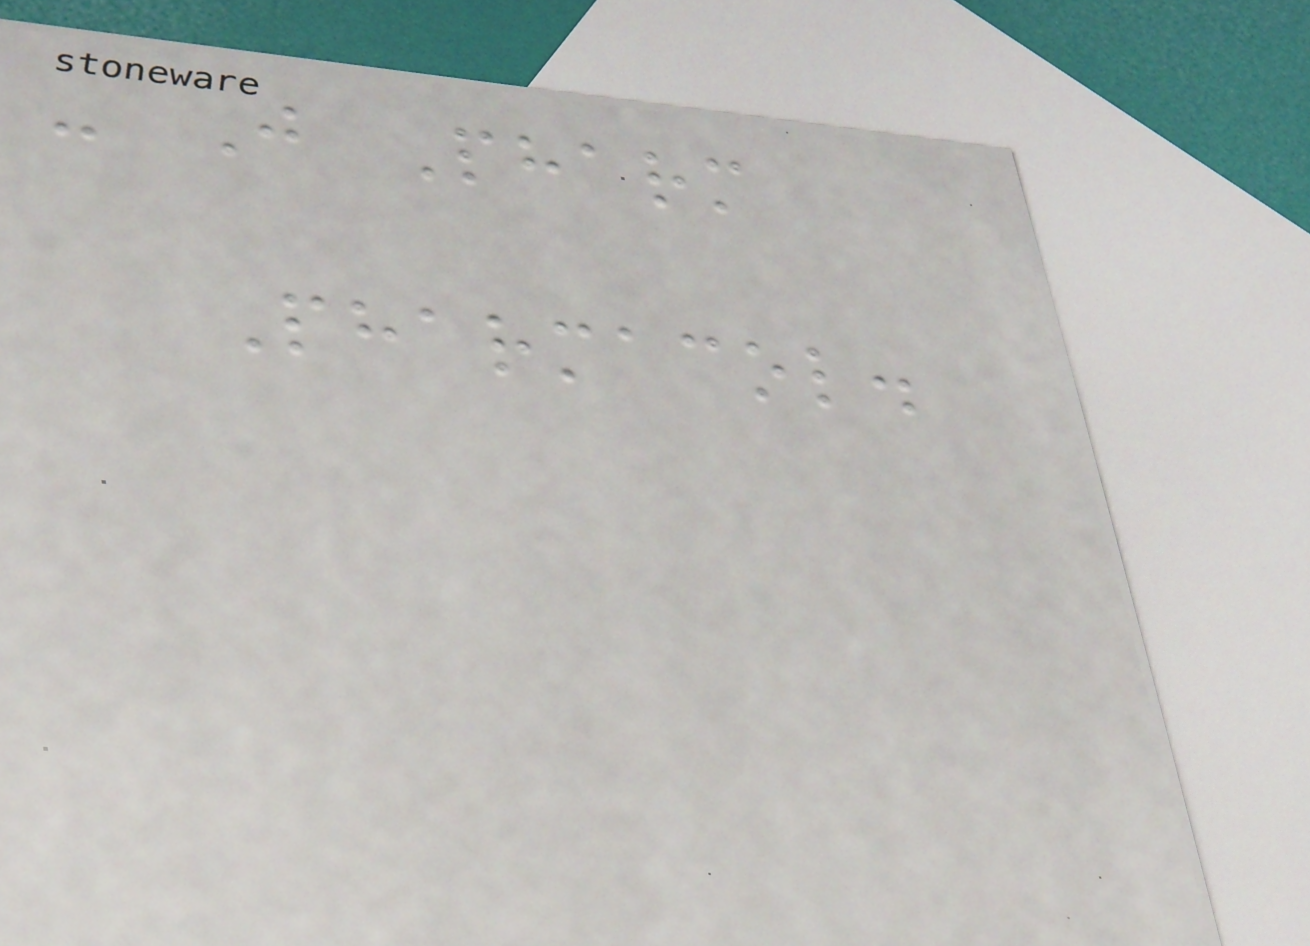- J Pharm
Pharmacol.
